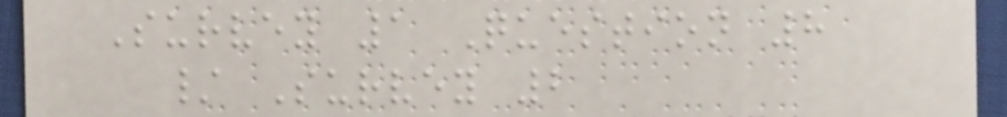Survey 1 Question 8
/ Survey 2
